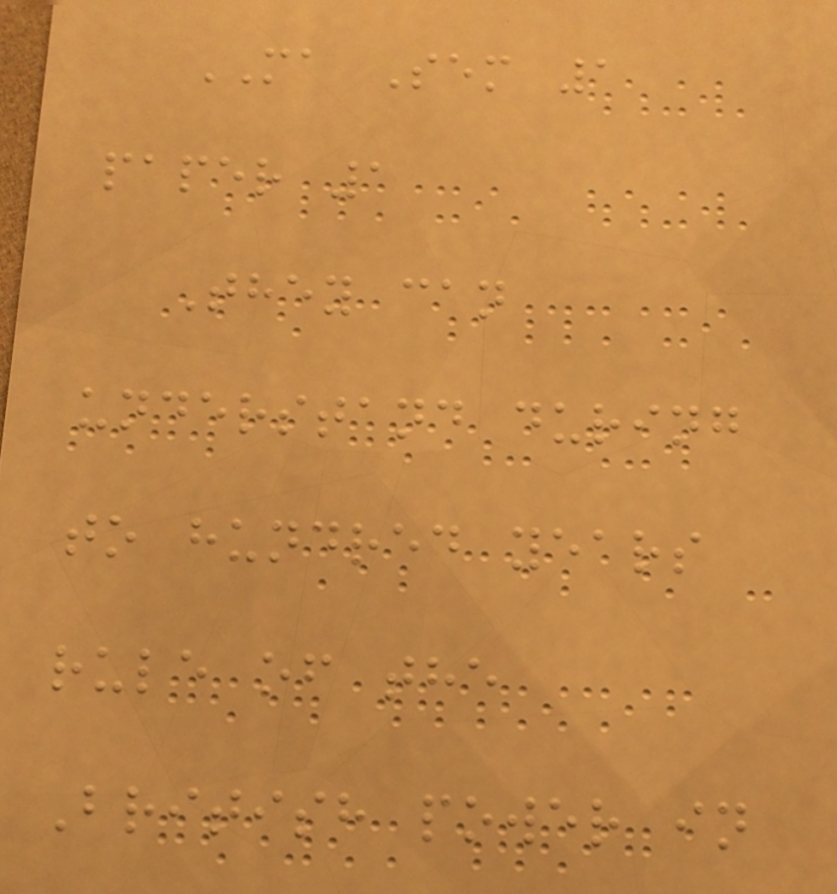MA Sem 1
paper 1
They can
understand during
to hundred years
rule of the
British power in
